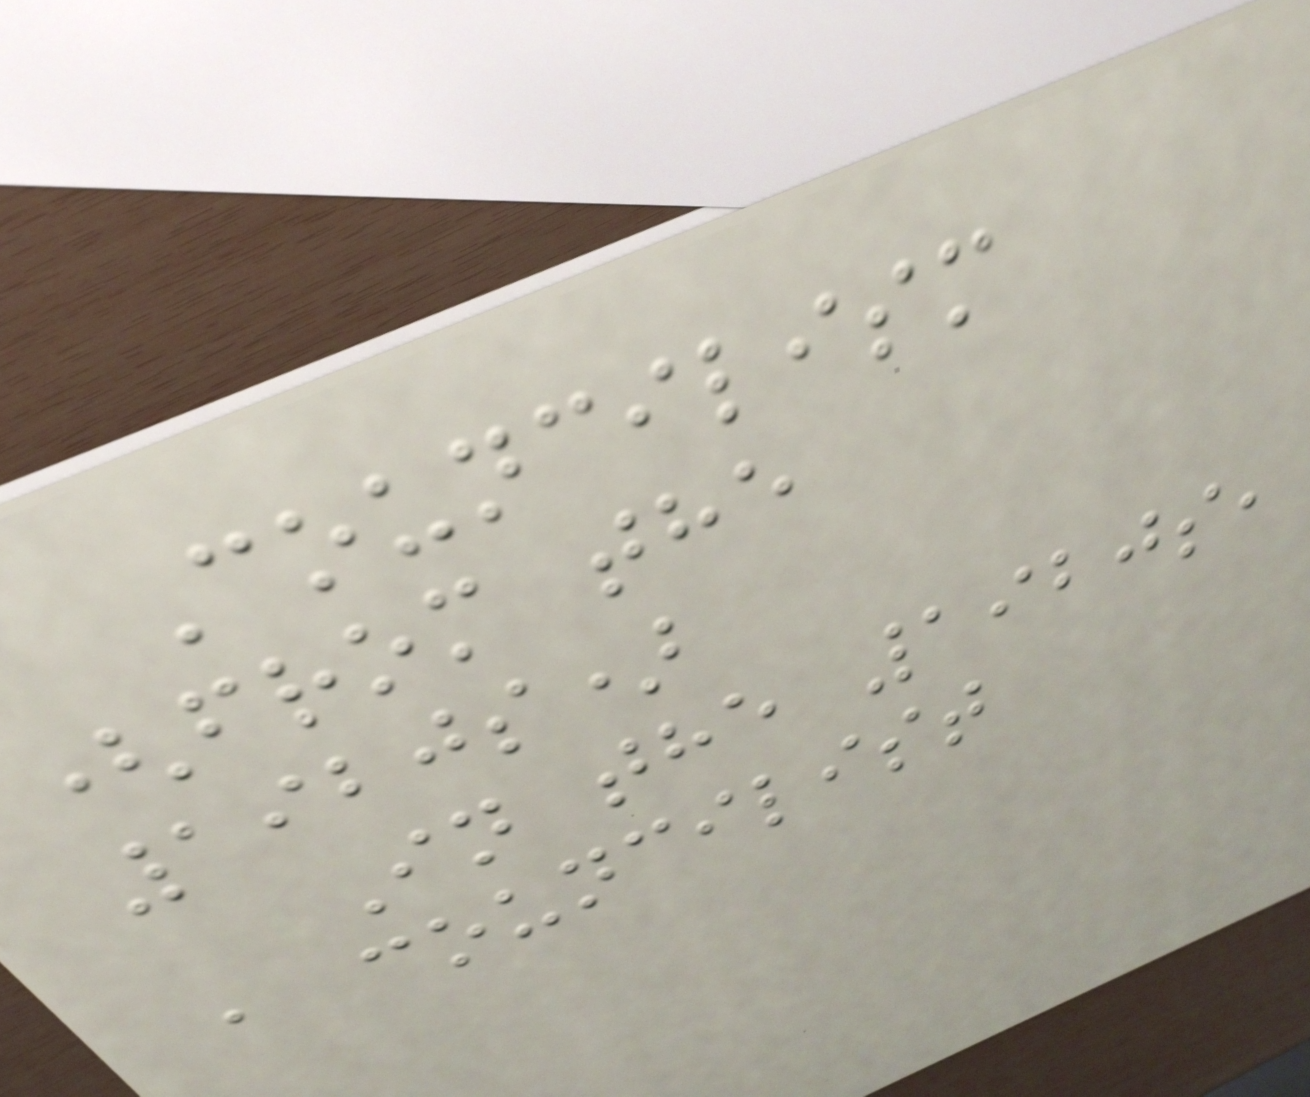Councilism
(from the
1920s)
In the 1920s,
a councilist
